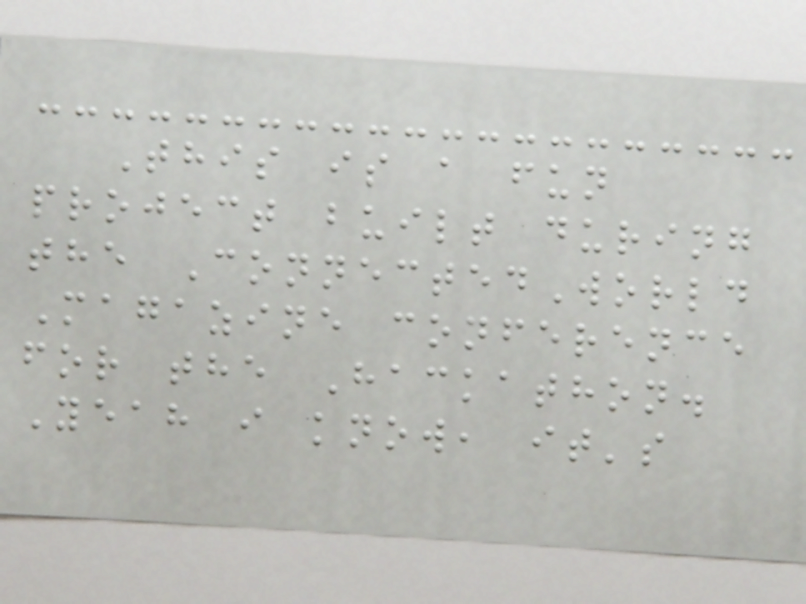This is a fun
project built during
the ConnectedWorld
Magazine conference
for the Hackathon.
Yeah i know, it's
